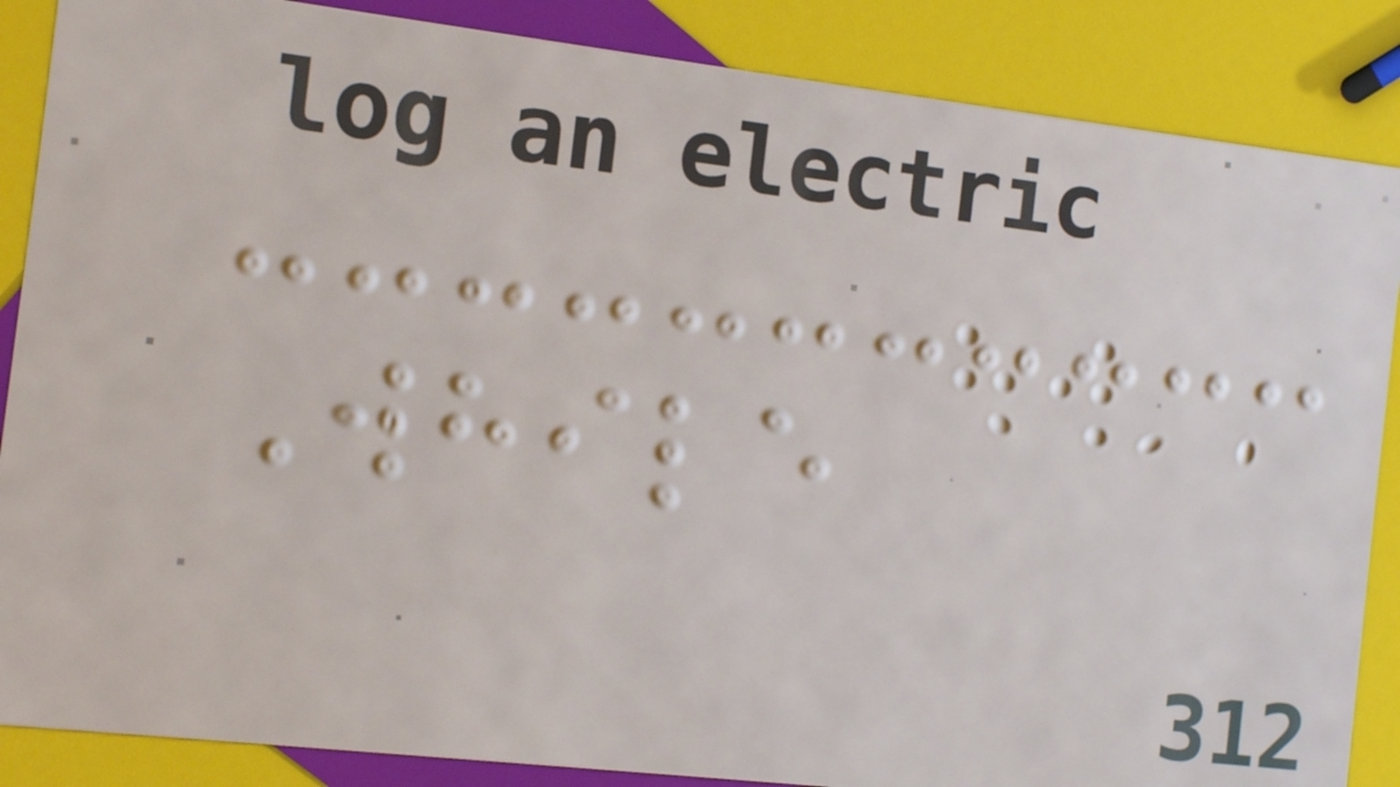While
